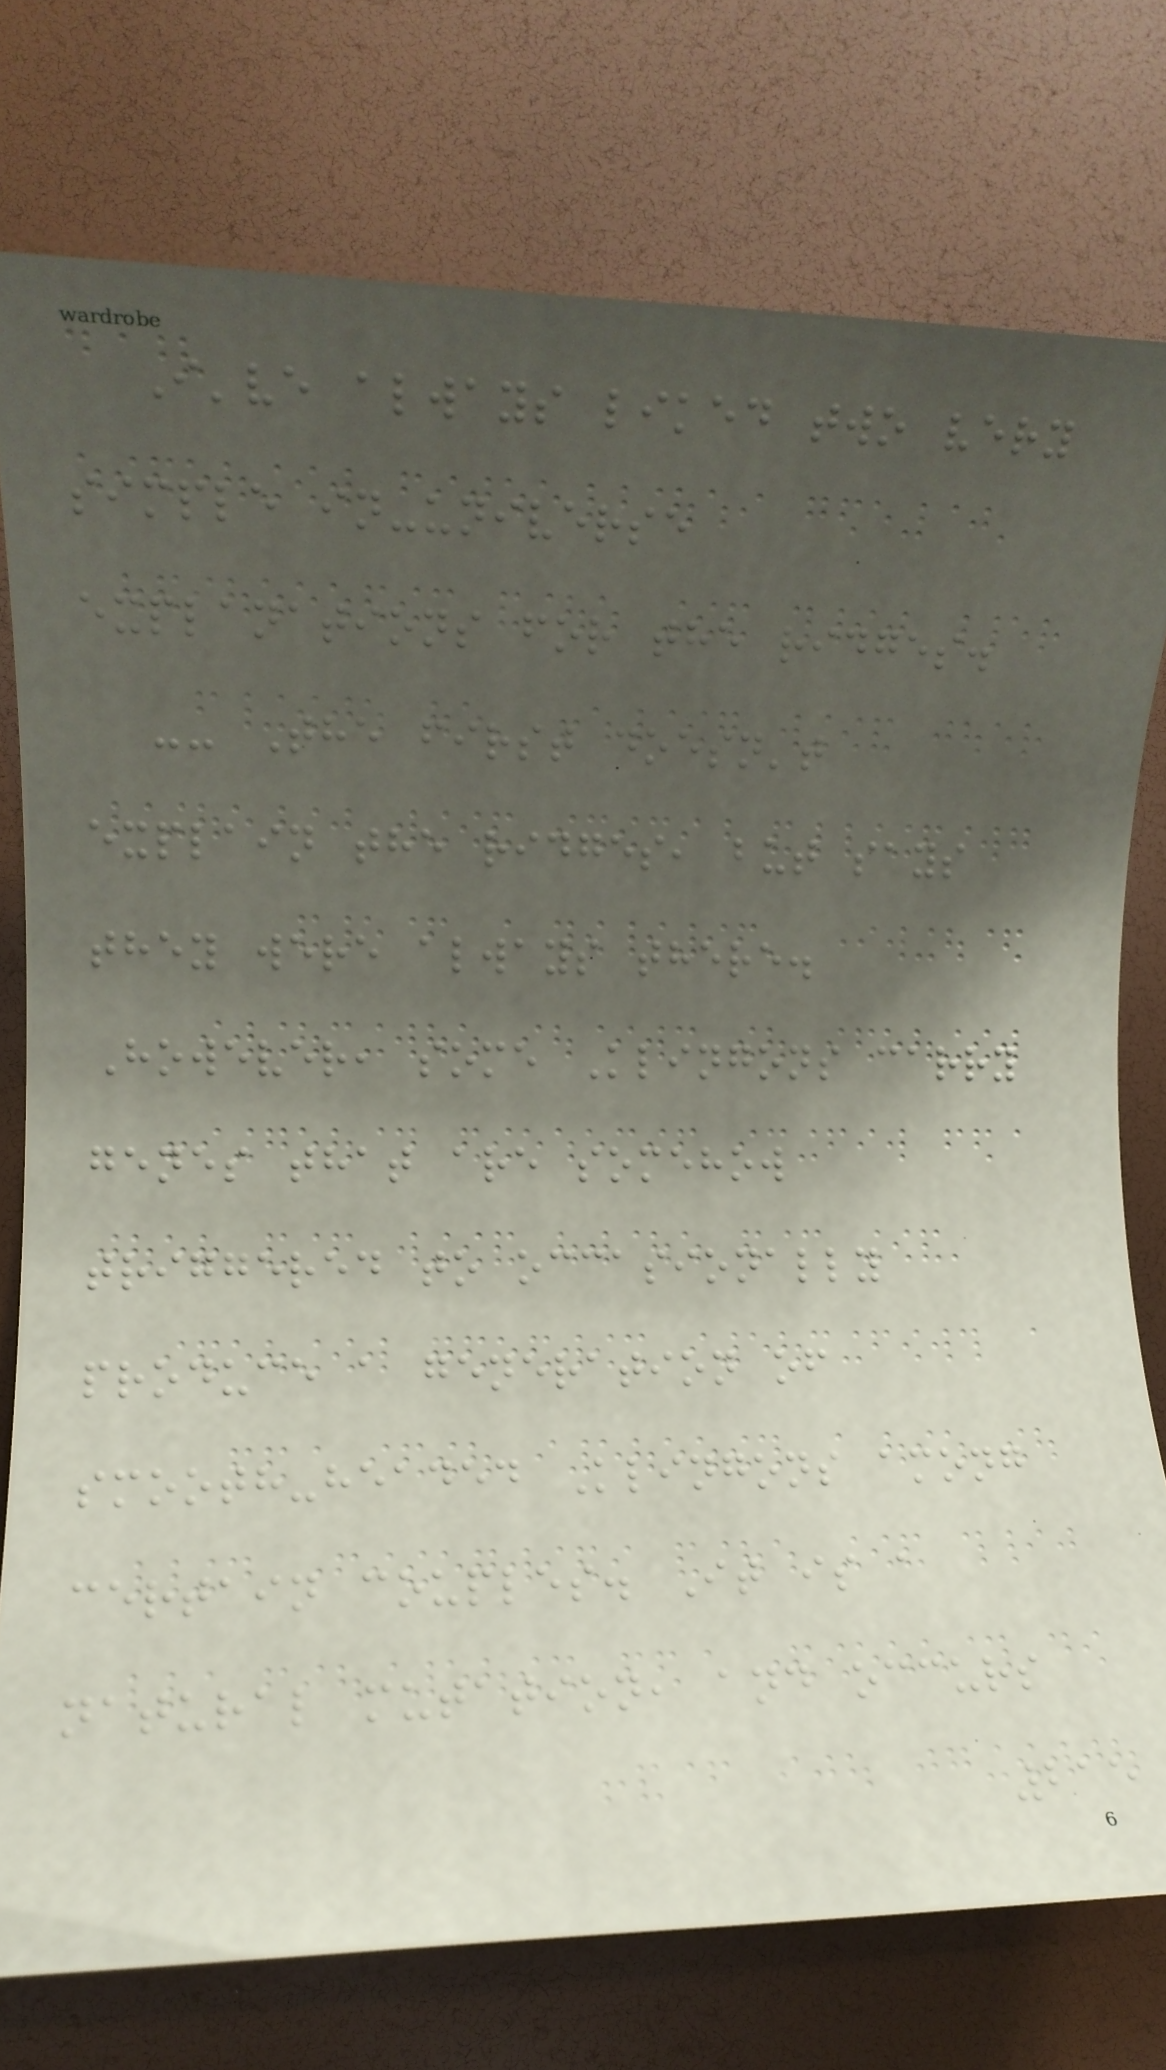I've always liked two very
simple in-universe
explanations for the ridges.
-- The first doesn't
explain the ridges, but says
they were always there.
However, some Klingons carry
genes that are somehow
triggered to occasionally
produce a generation of
smooth-headed Klingons among
certain couples. It is a
natural mutation, and occurs
215
